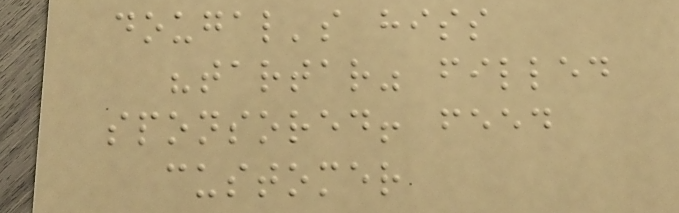dougal's hiss
"tartar" filled
sponsored! feed
customer
